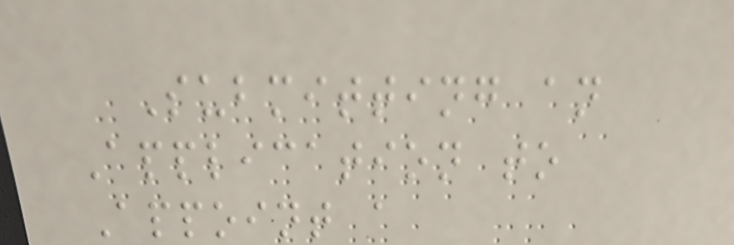Submitting an
Application to
Appoint a
